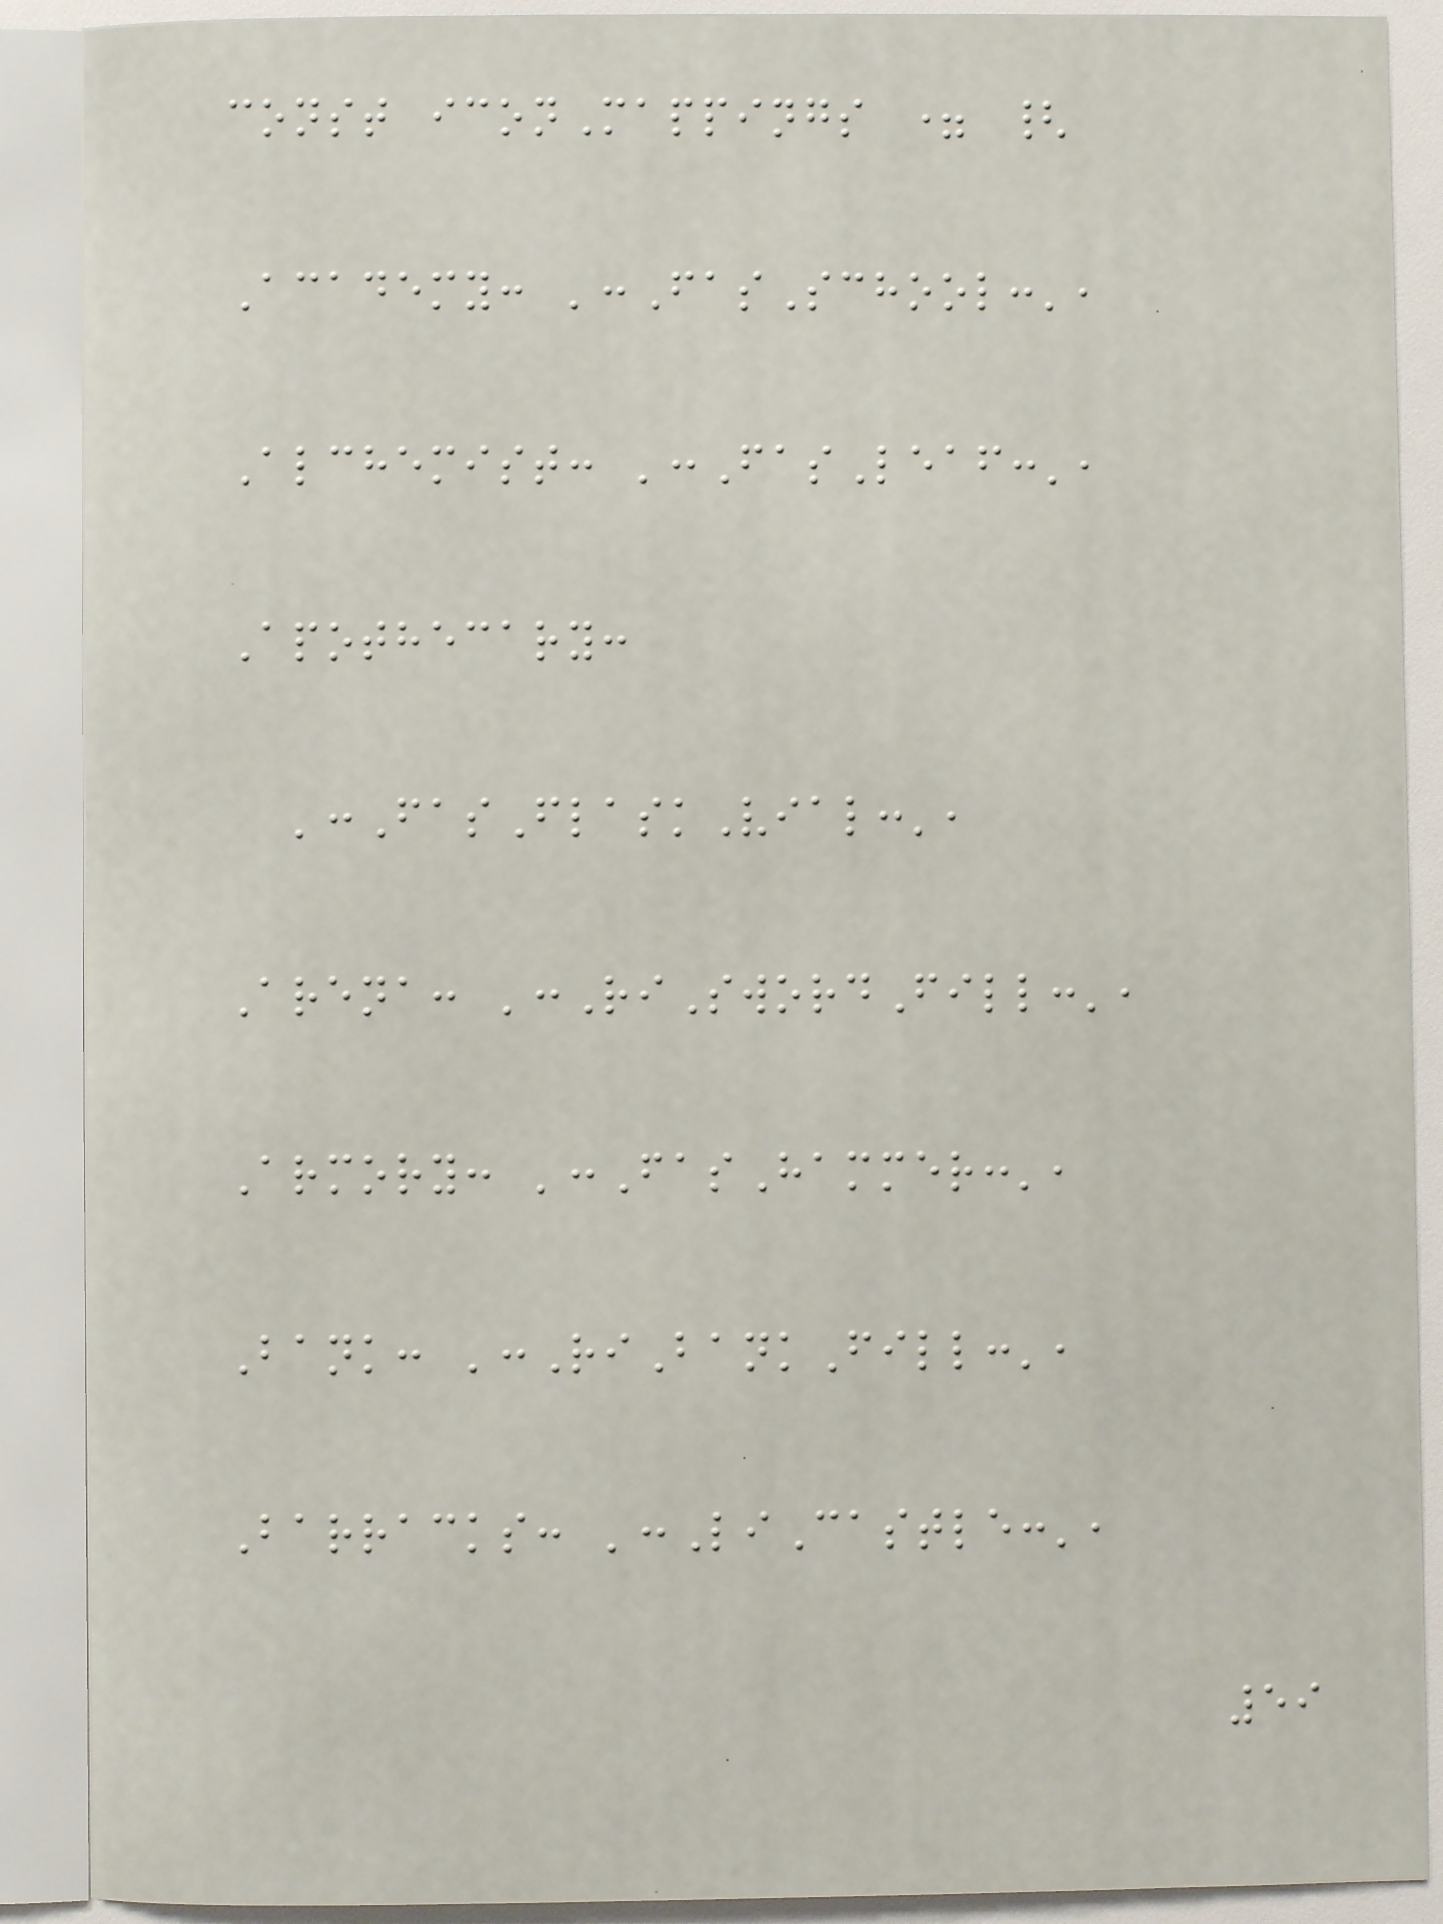const iconMappings = {
Academy: ':FasSchool:',
Alchemist: ':FasLeaf:',
Apothecary:
':FasFlaskVial:',
Arena: ':RiSwordFill:',
Armory: ':FasHammer:',
Bank: ':RiBankFill:',
Barracks: ':LiCastle:',
59
